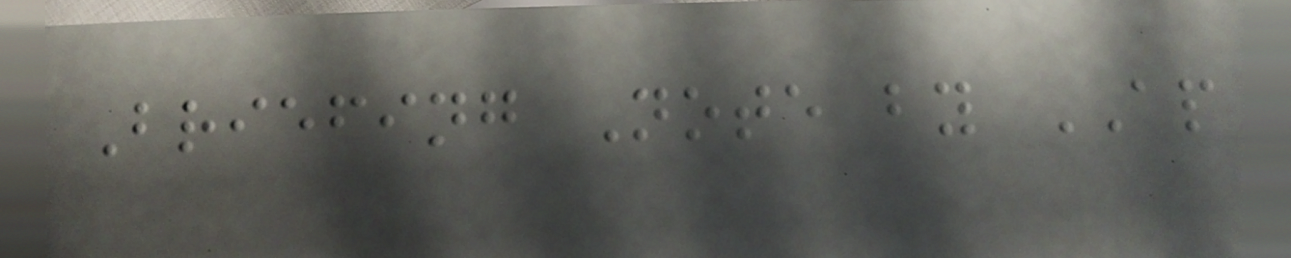Briefing Note by AP
